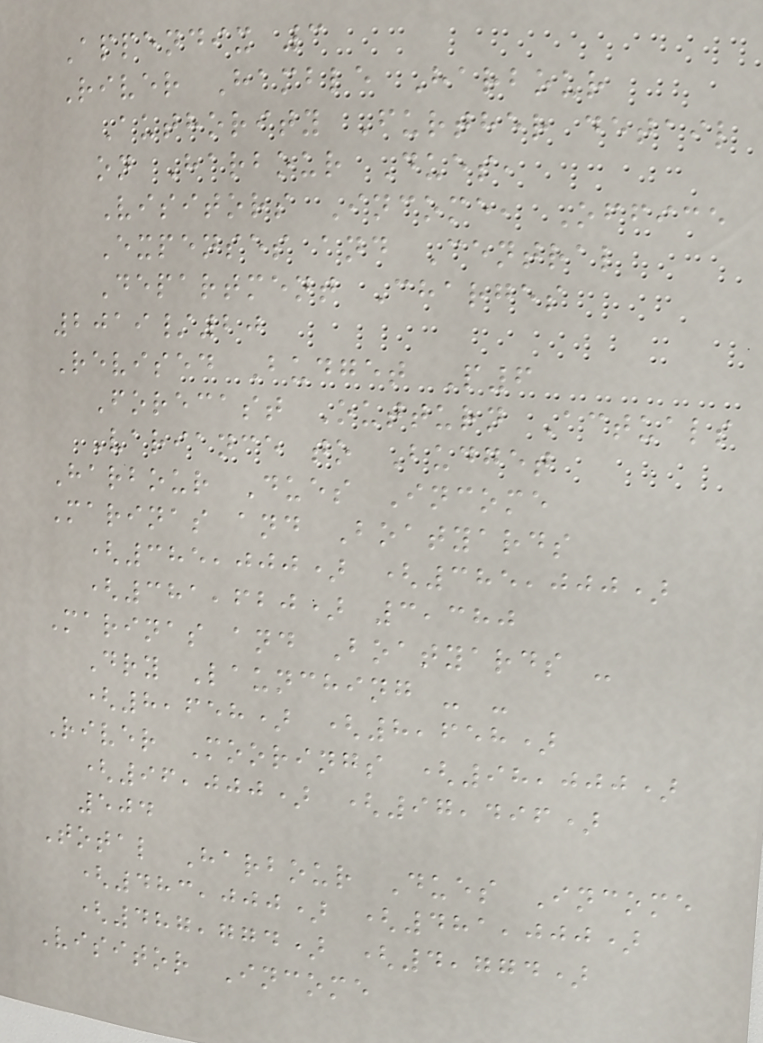Appendix 3
River Hamble Harbour
Authority Further detail
on Harbour Dues,
Visitors Income, Office
Expenses and Central
Department Charges
2019/20
Revised Budget P6
Forecast Outturn Actuals
Variance to Budget
Harbour Dues Income
Marinas and Boatyards
(385,000) (385,000)
(381,620) 3,380
Marinas and Boatyards -
Dry Launching - -
(8,658) (8,658)
River Moorings (98,000)
(96,000) (97,496)
504
Total Harbour Dues Income
(483,000) (481,000)
(487,774) (4,774)
Visitor Income
